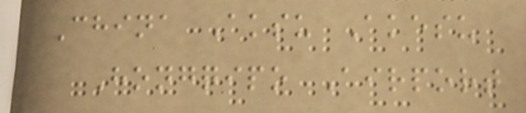China Aksu Akesu
Hongqipo Airport
